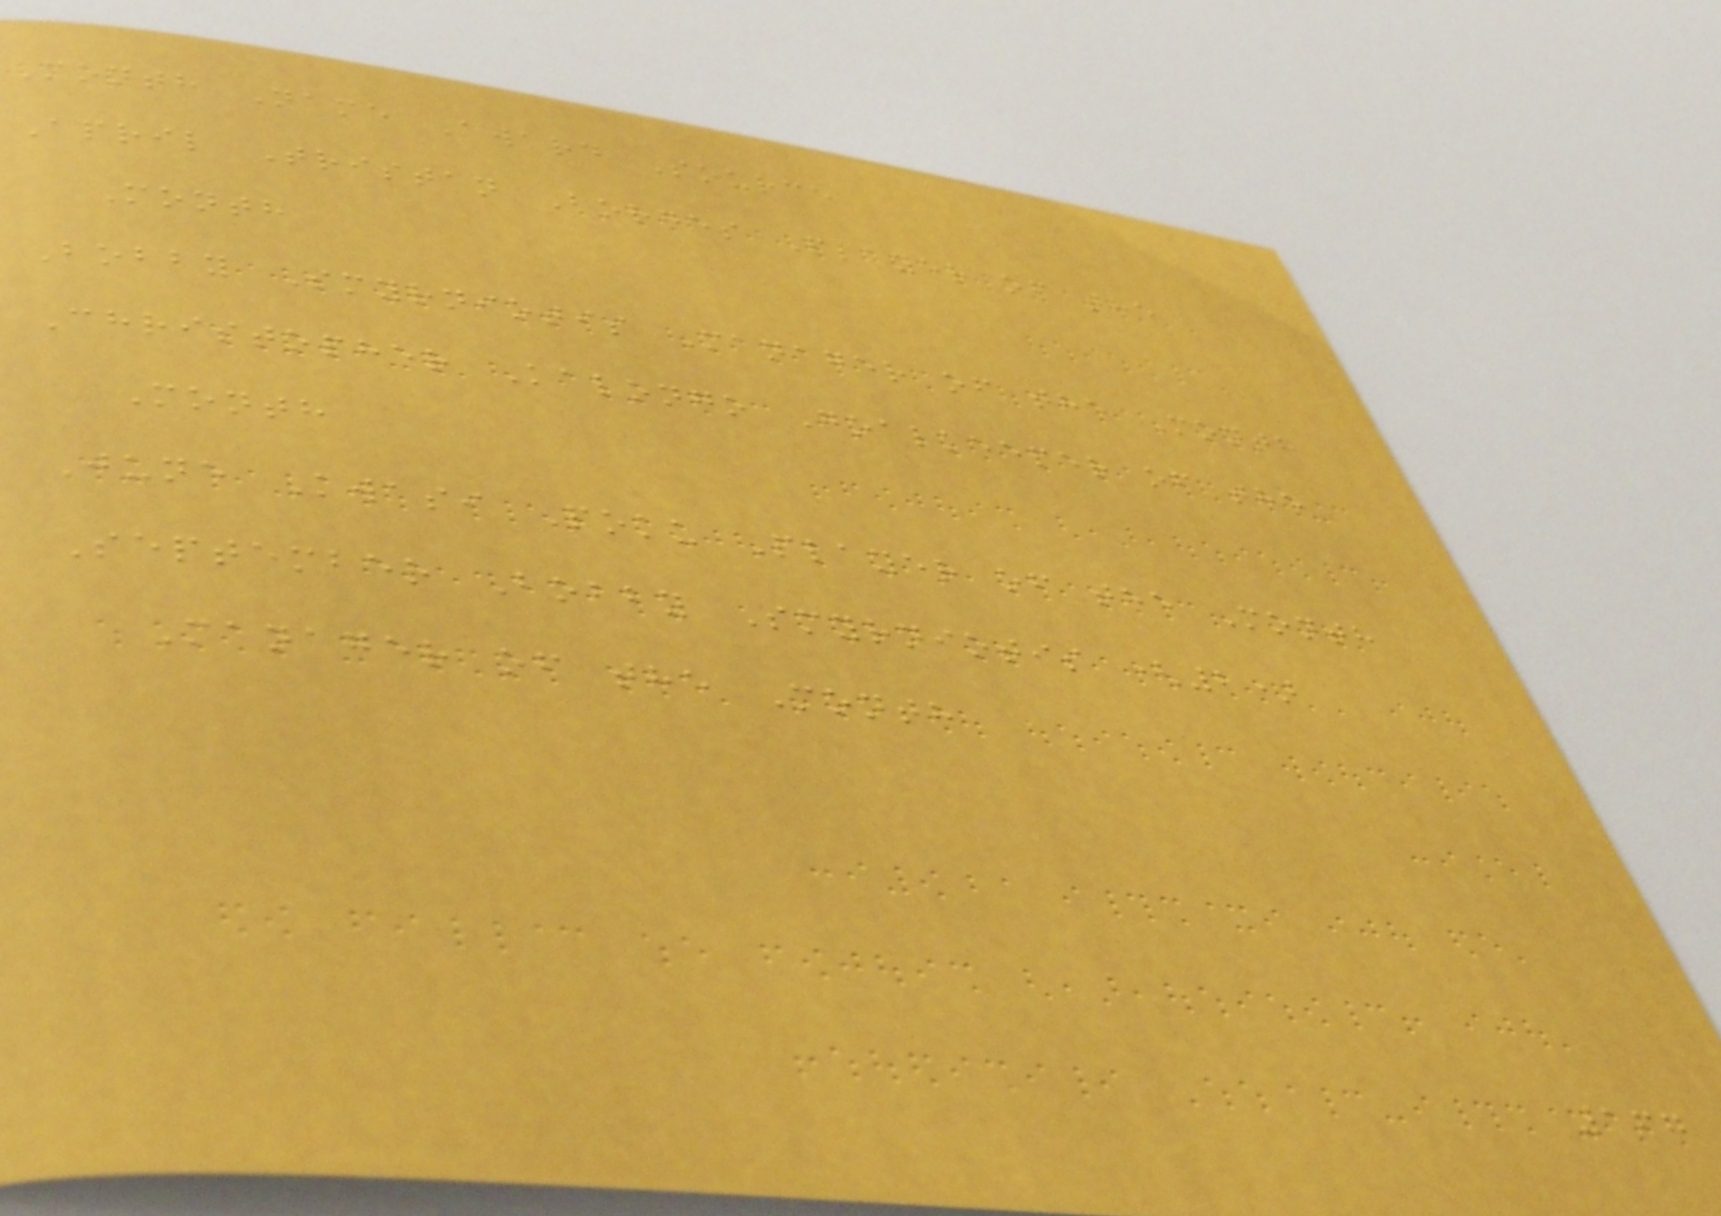Month Name Award Source
April Tristan Borges Player of the
Month
Bobby Smyrniotis Manager of the Month
Christopher Kalongo Goalkeeper of the
Month
June Kwasi Poku Player of the Month
September Bobby Smyrniotis (2)
Manager of the Month
167
